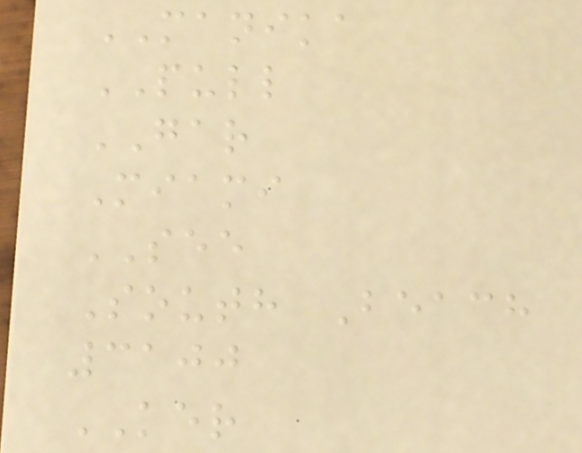MANIKA
PULL
GAR
Miami
SEE
South Beach
3100
KER
